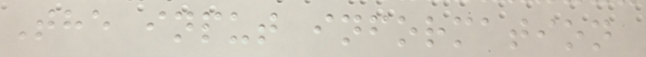The input information
